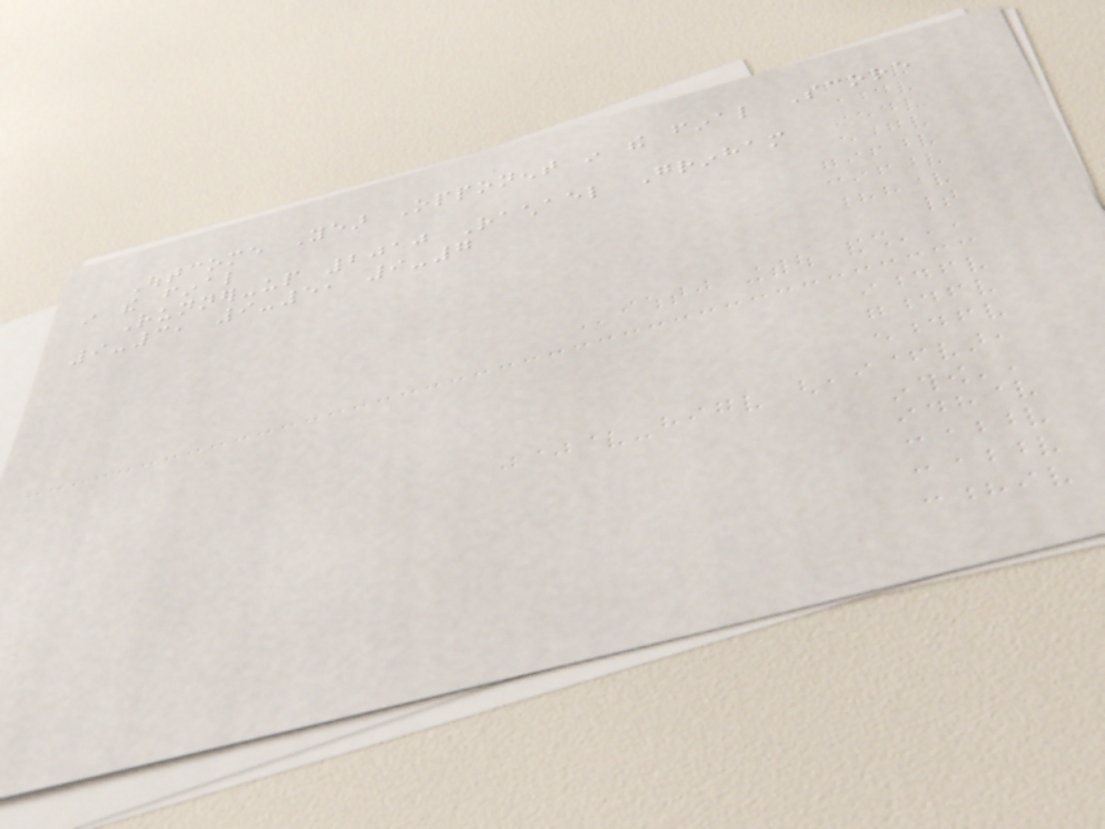Outcome Year Opponent in the final Score
in the final
Runner-up 2010 Rachael Grinham
9-3, 9-5, 9-7
